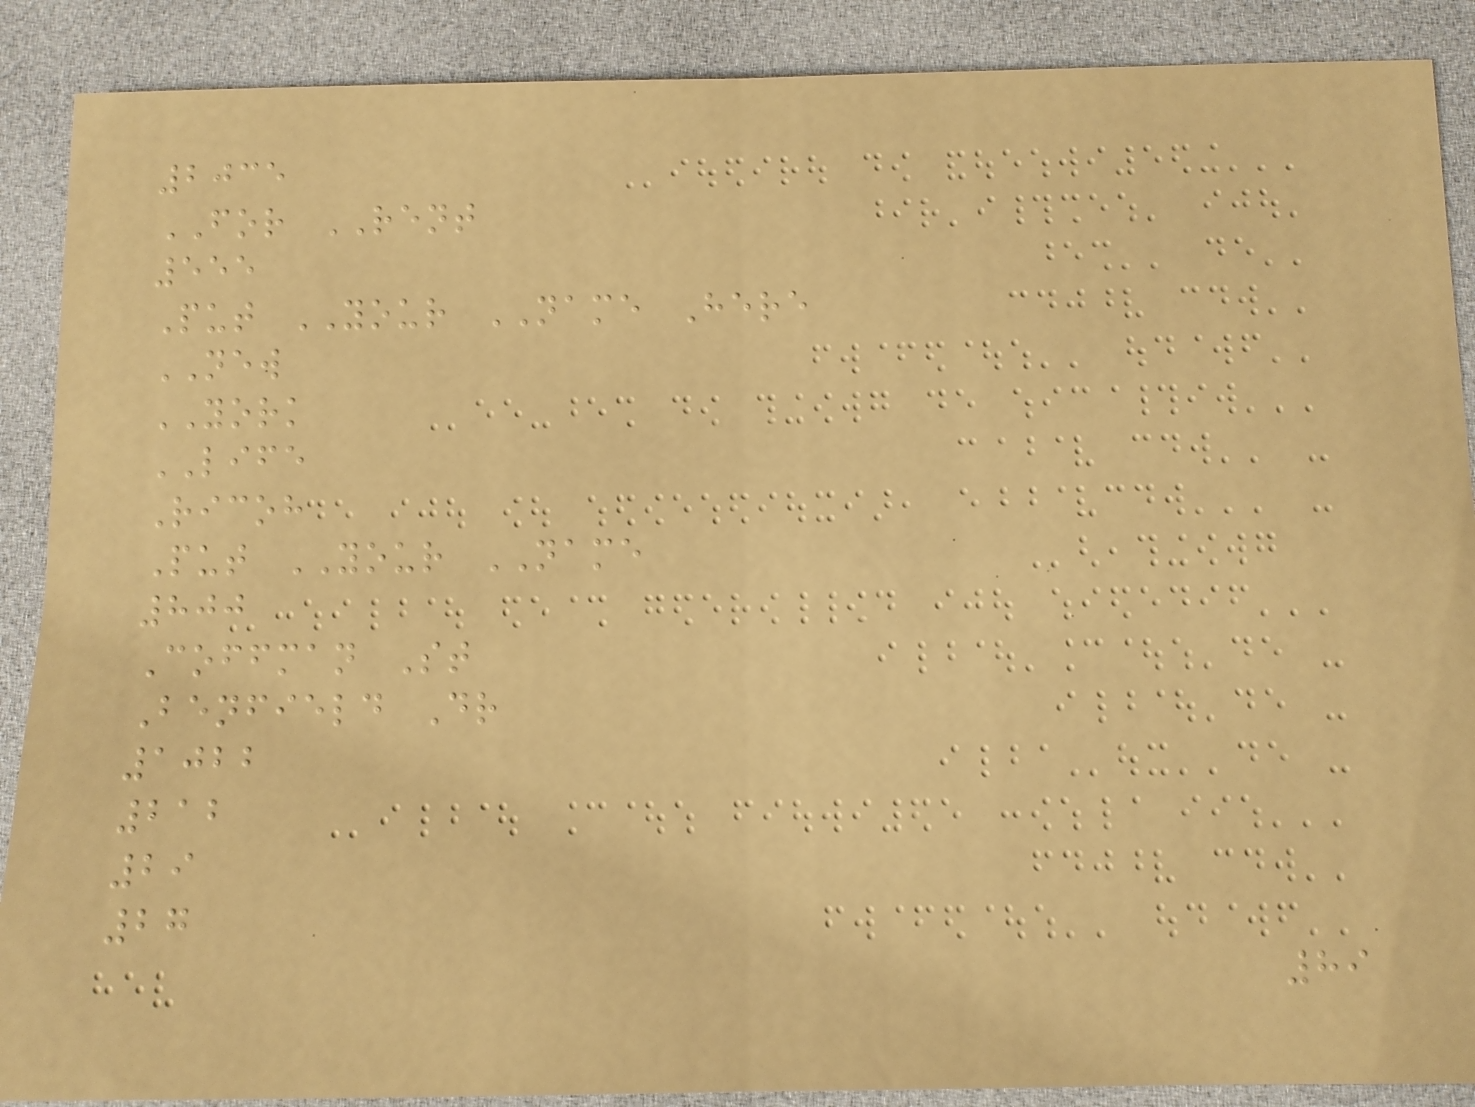2035
FOR RENT
555
Put YOUR NAME Here
NEW
YORK
LIFE
Ricoh
Put YOUR NAME
800
Coffman St
Benfield Dr
1022
212
29
27
89
